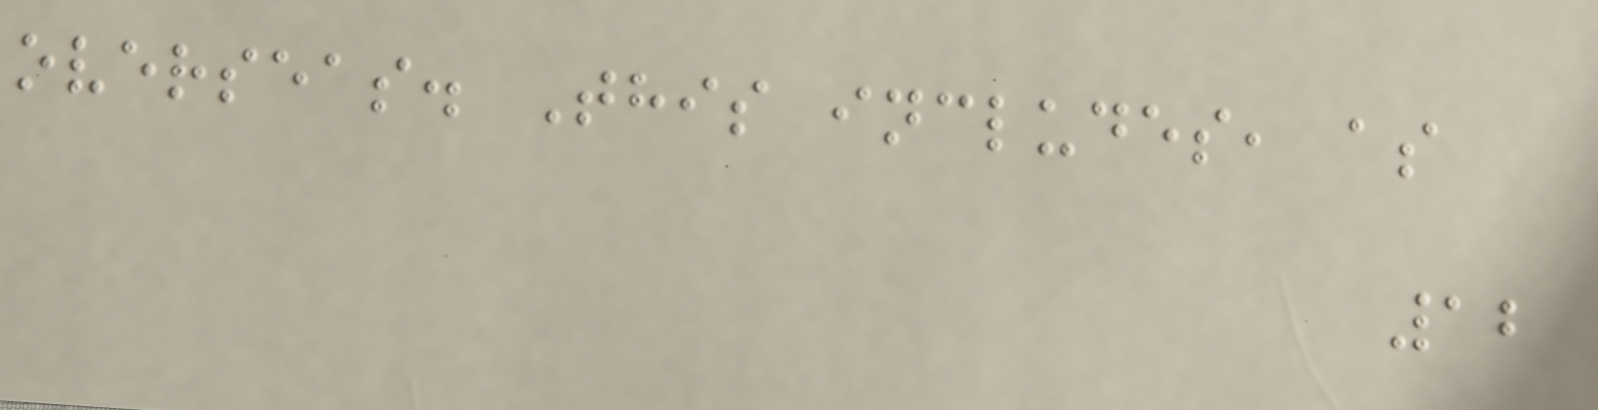overseas. This includes, as
12
